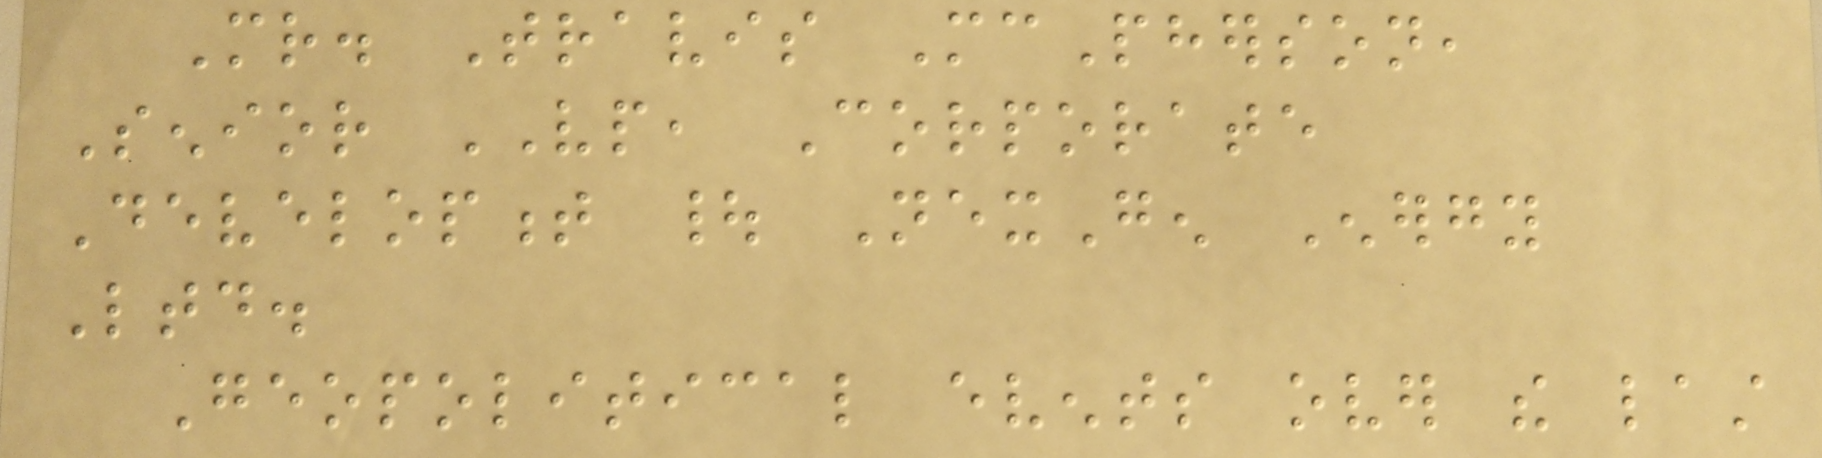Mr. Travis McPherson,
Senior VP, Corporate
Development | NexGen Energy
Ltd.
Geopolitical events over the last
